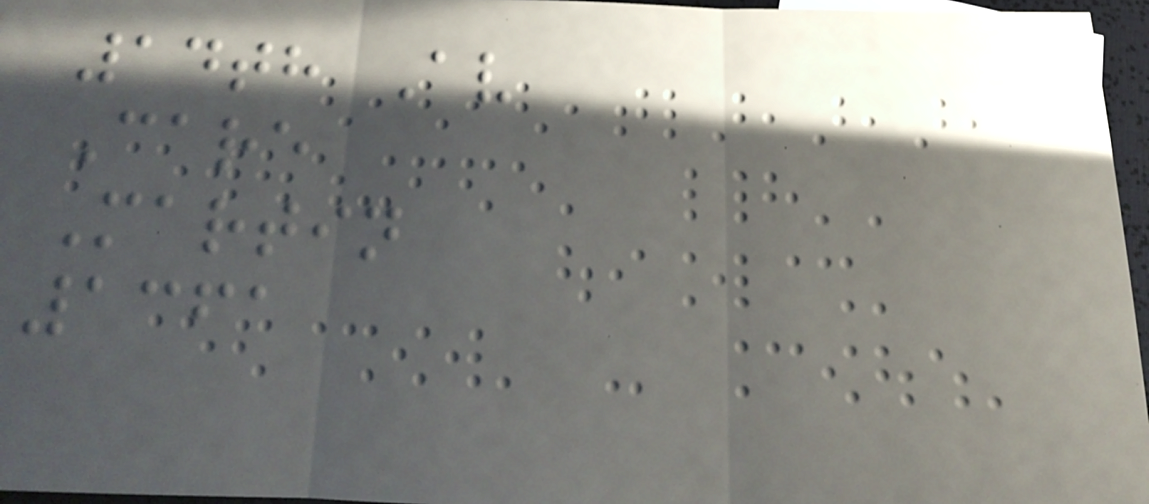14th Av
Care
Martin
1361
